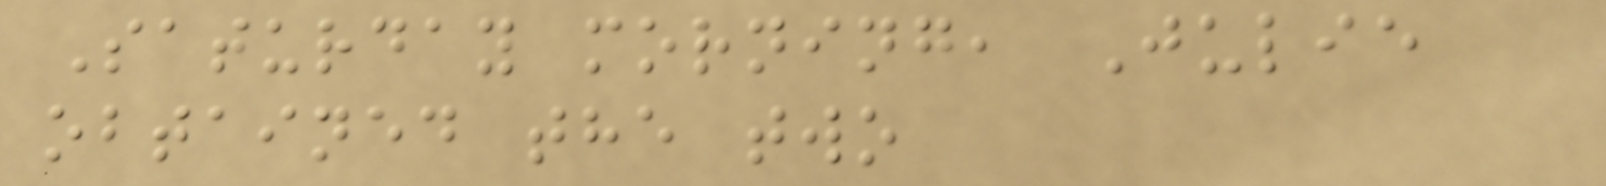Saturday morning, Julie
obtained the two
